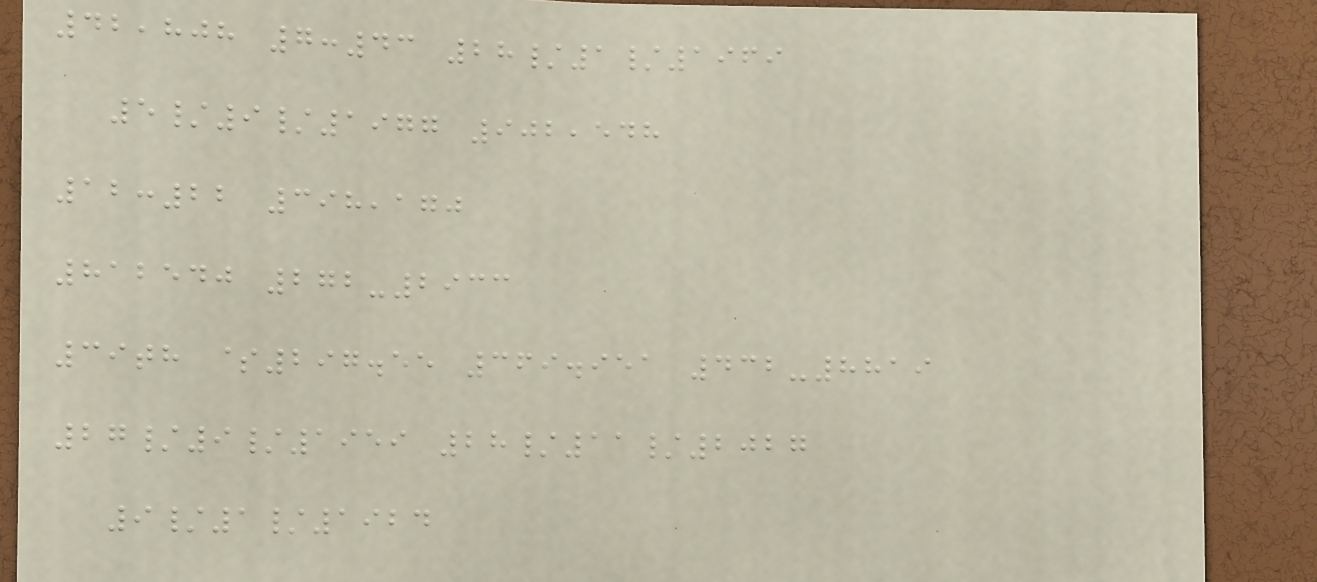42,808 7:43 28/1/1969
5/9/1977 902,548
12:22 398,170
812540 272-2933
39th $297.55 369.951 432-8819
27/9/1959 28/11/2027
9/1/1924
